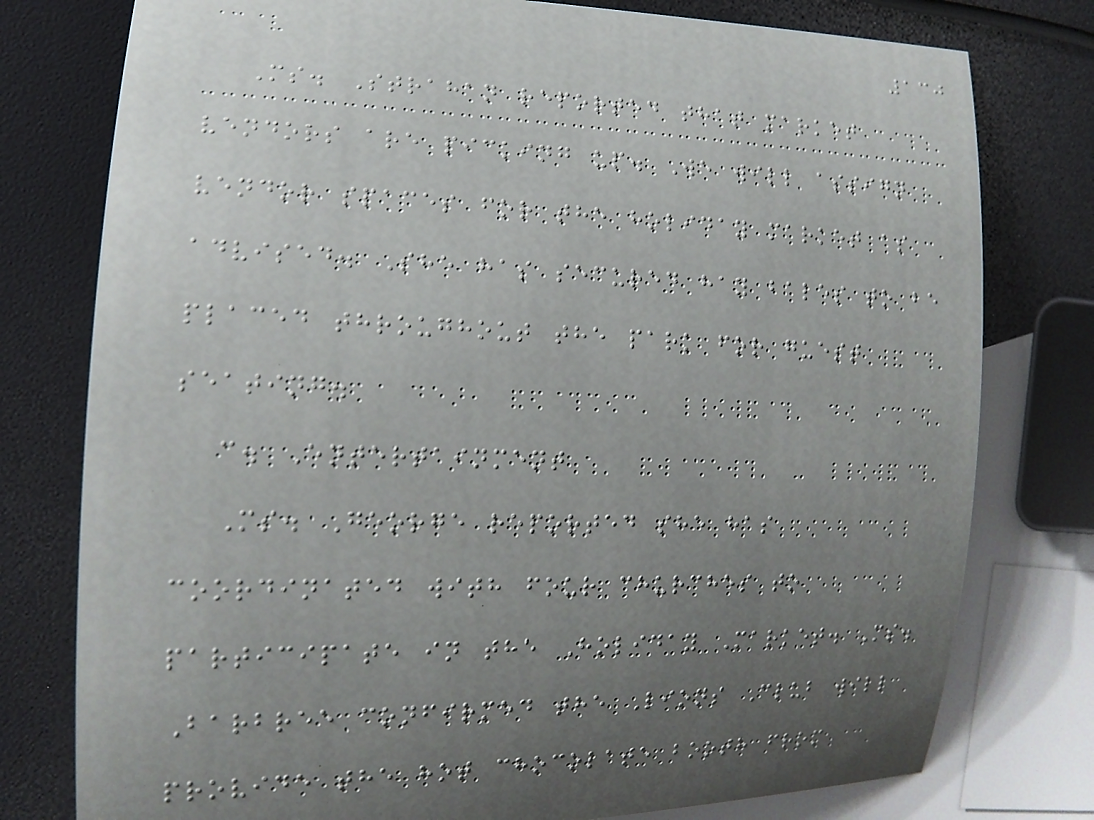130
Ms. Strahan reported that market
vendors are picking up. We will assign
vendor spaces for the holiday market as
advised. She has secured hay bales to be
placed throughout the park for guest
seating.
c. Entertainment
Ms. George reported she has
coordinated with four churches to
participate in the Holiday Market. Ms.
Barbree confirmed the Lions Club will
provide the hot chocolate booth from
